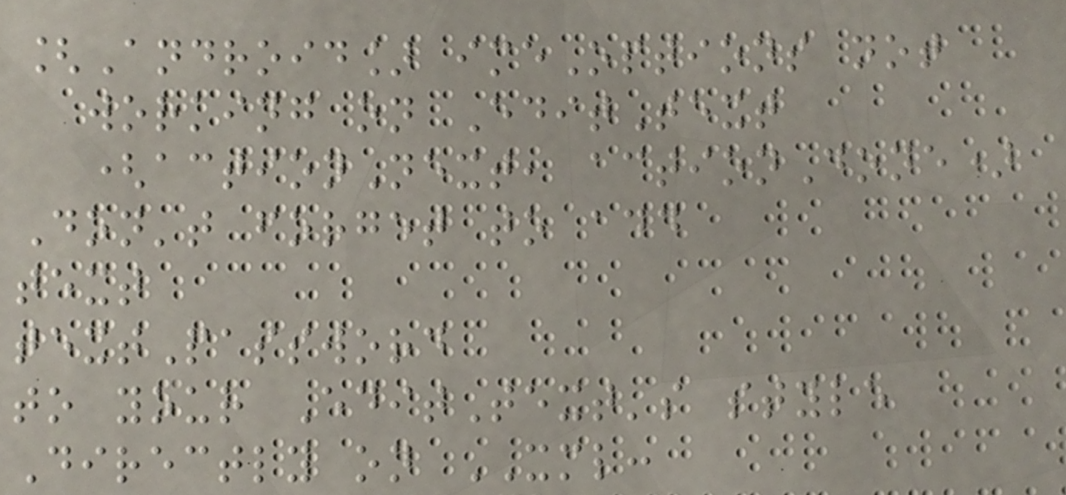[Android] imeOptions not
working on EditText
(actionNext, actionDone)
Don't forget to add
text
textPassword
to your EditText's style
Directly on XML:
